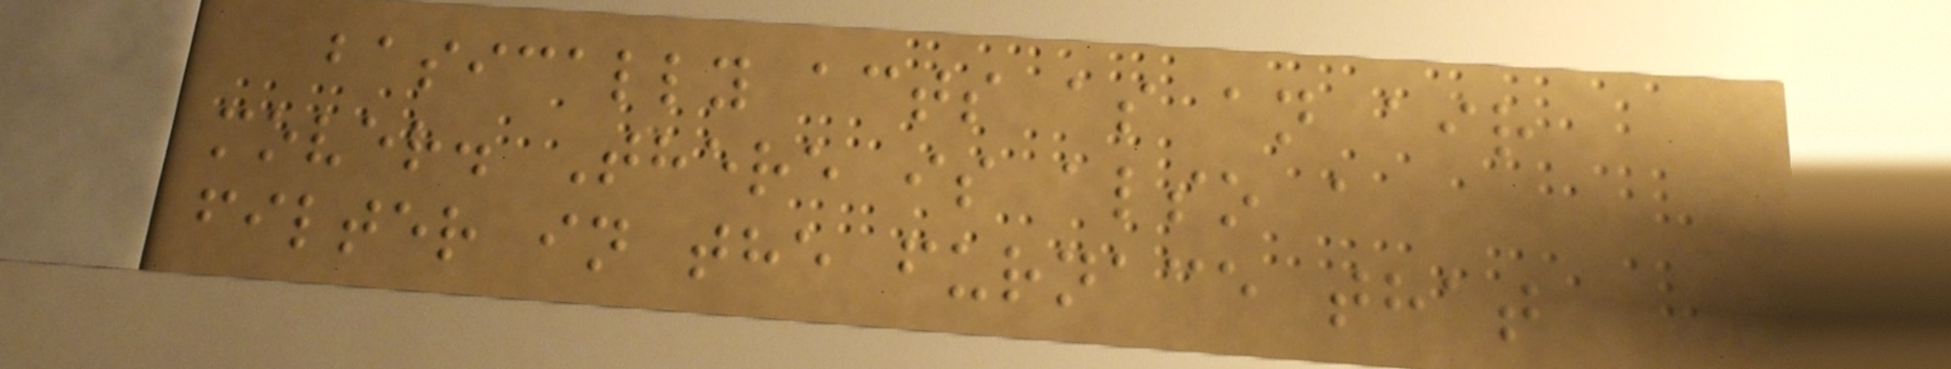basically acts as an air
mover. There is also a
filter in the furnace that
